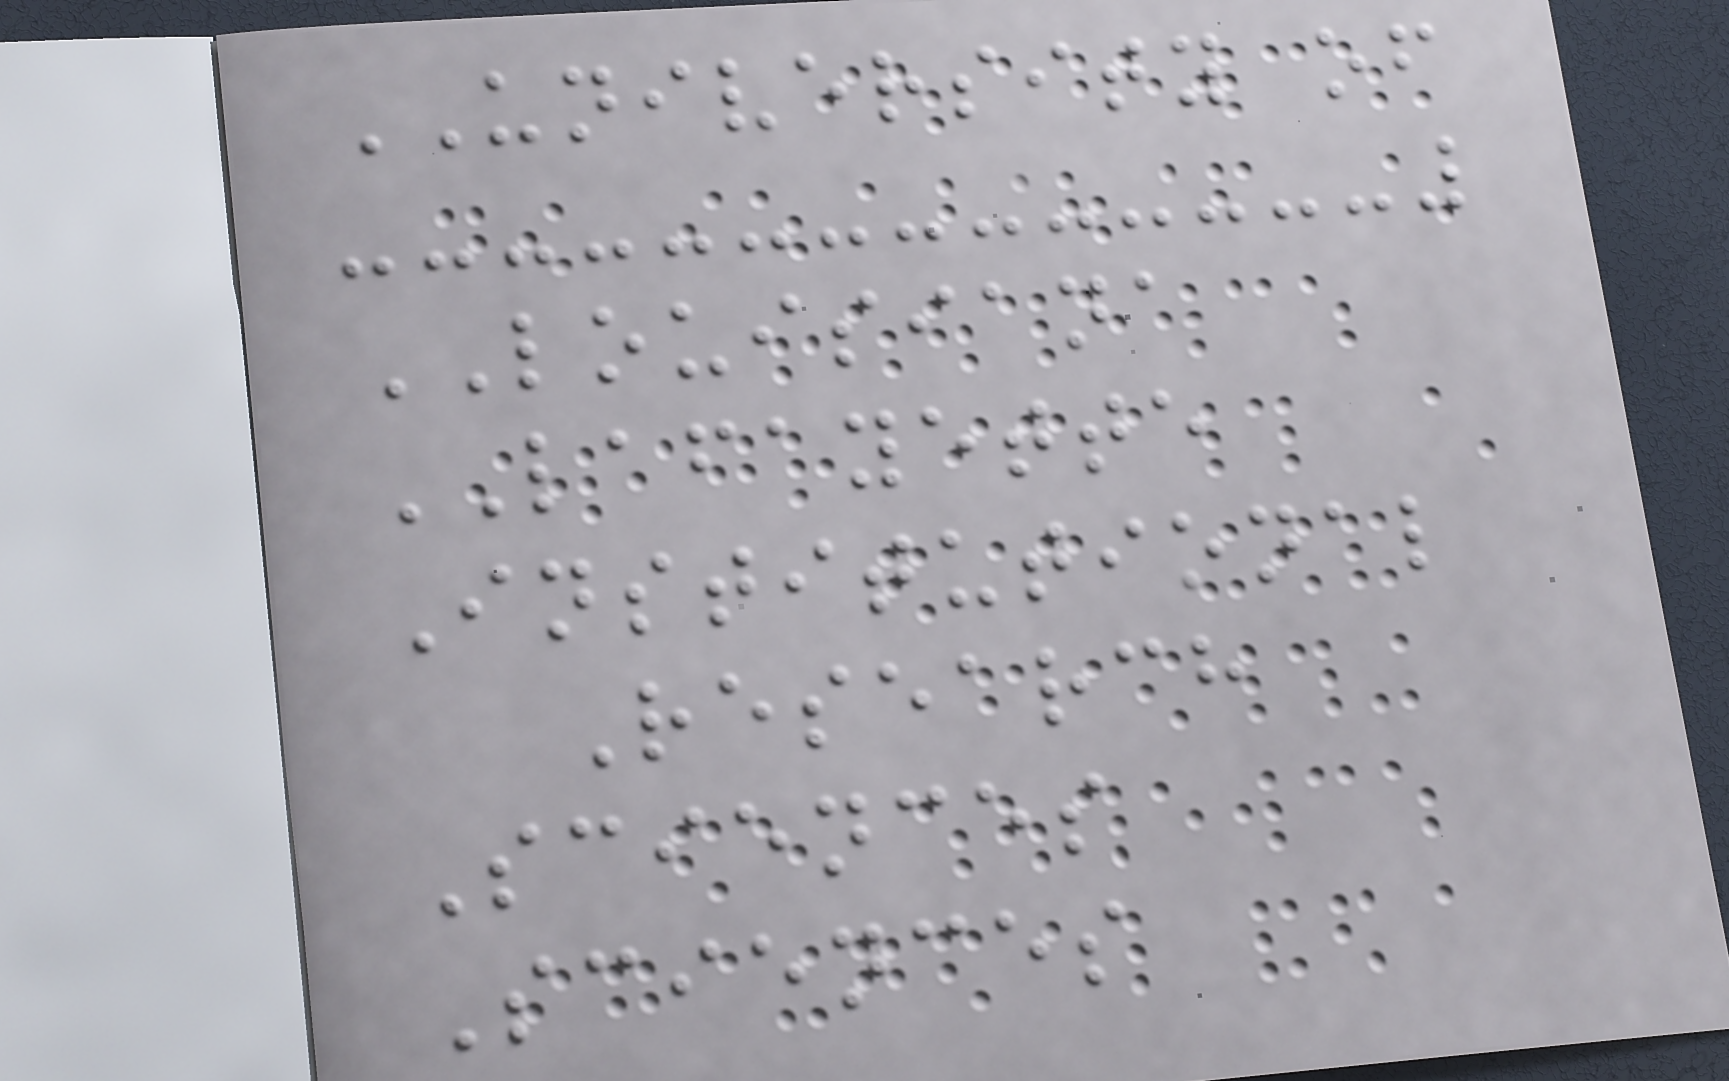UNIVERSITY of
LOUISIANA
LAFAYETTE
Institutional
Research
Sciences
Sciences
